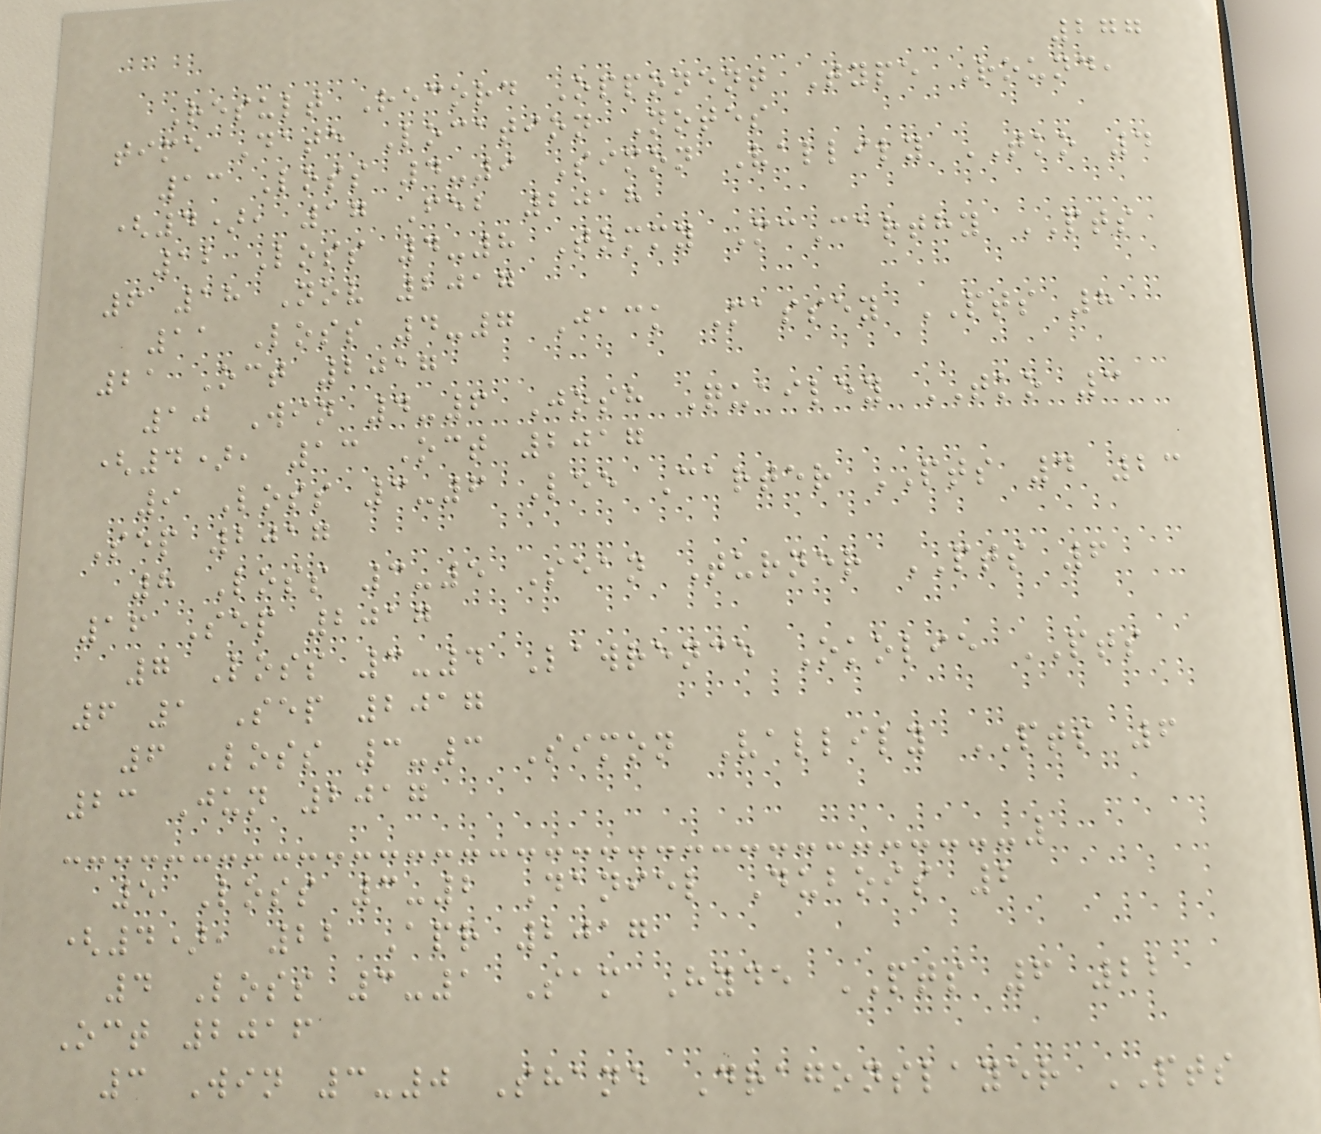277
Result Record Opponent Type Round,
time Date Location Notes
13 Loss 4-9 Simon Vallily TKO 4
(4), 17 Feb 2018
12 Loss 4-8 Tommy McCarthy PTS
6 18 Nov 2017
11 Loss 4-7 Jack Massey PTS 8
21 Oct 2017
10 Win 4-6 Josh Quailey TKO 3
(4), 13 Oct 2017
9 Loss 3-6 Lee Carter PTS 4 23
Sep 2017
8 Loss 3-5 Sean Turner PTS 6
16 Sep 2017
7 Loss 3-4 Lawrence Okolie PTS
6 1 Sep 2017
6 Loss 3-3 Simon Vallily PTS 6
23 Jun 2017
5 Loss 3-2 Daniel Dubois 2
(4), 22 Apr 2017
4 Loss 3-1 Sam Hyde PTS 6 22
Oct 2016
3 Win 3-0 Shane Dragonslayer PTS
